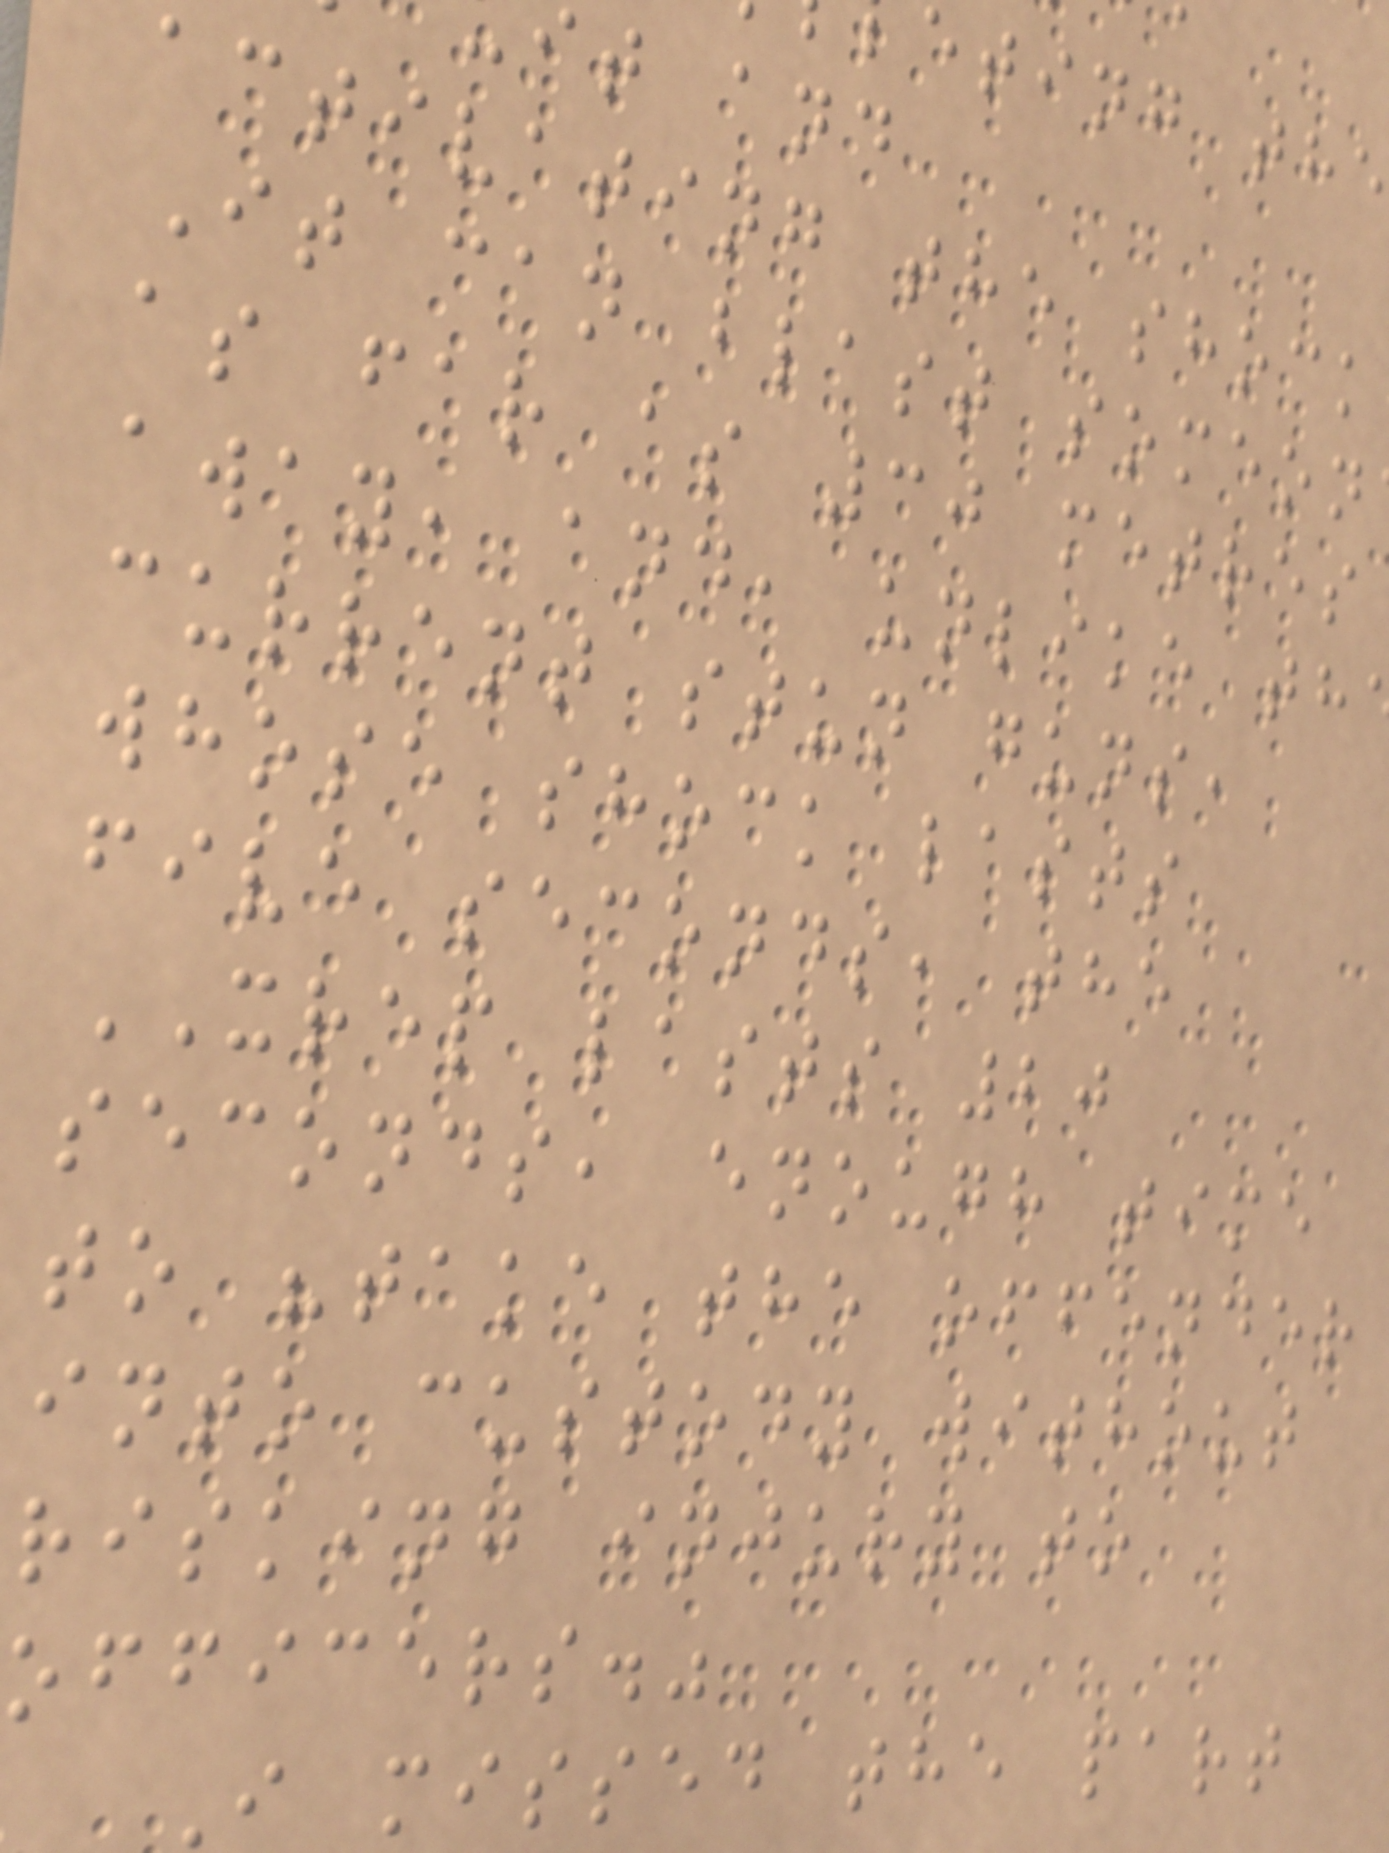eting the
it and
activating the shock
It can blast someon
as far as 30 metres
away, and, unlike th
current stun guns,
whose shock lasts
five seconds, the
XREP lasts 20
seconds, enough time
to "take the offender
into custody without
risking injury to
officers."
I missed the part
